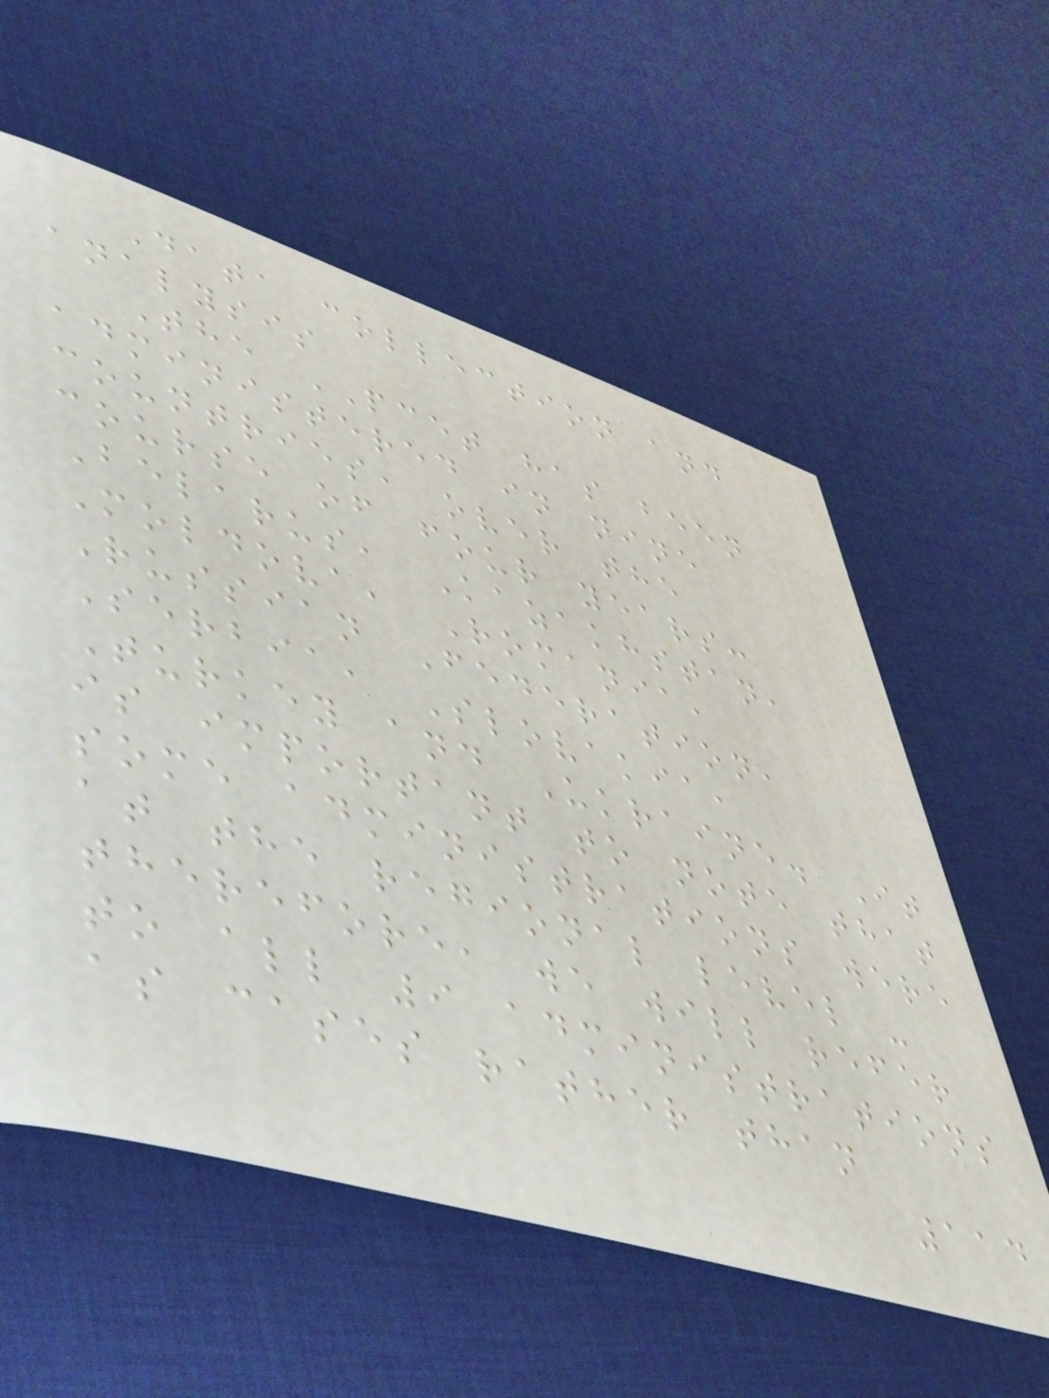Data collection and
analysis
The PCET has been
administered in nine
countries, over the
course of four years:
Belarus, Kazakhstan,
Moldova, Romania,
Russian Federation,
Serbia, Slovakia,
Turkey and Ukraine. It
is important to note that
some administrations were
at the regional level -
therefore, we will refer
to all 9 administrations
as cases rather than
114
